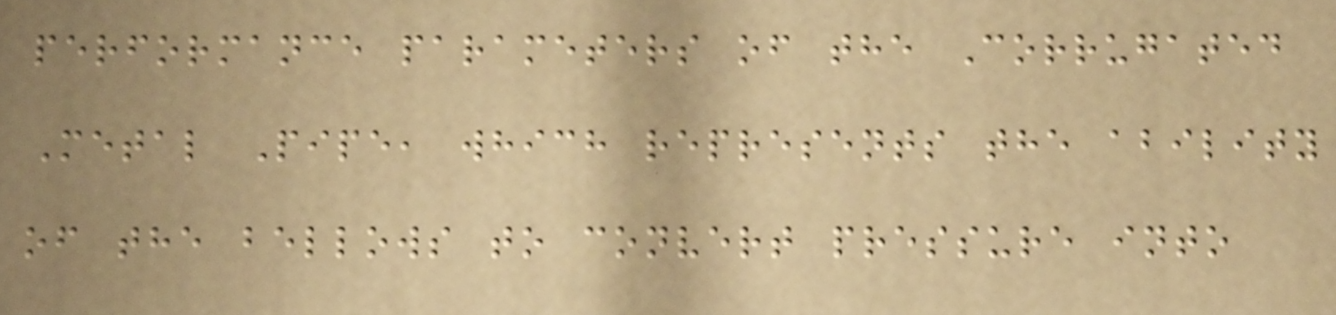performance parameters of the Corrugated
Metal Pipe, which represents the ability
of the bellows to convert pressure into
